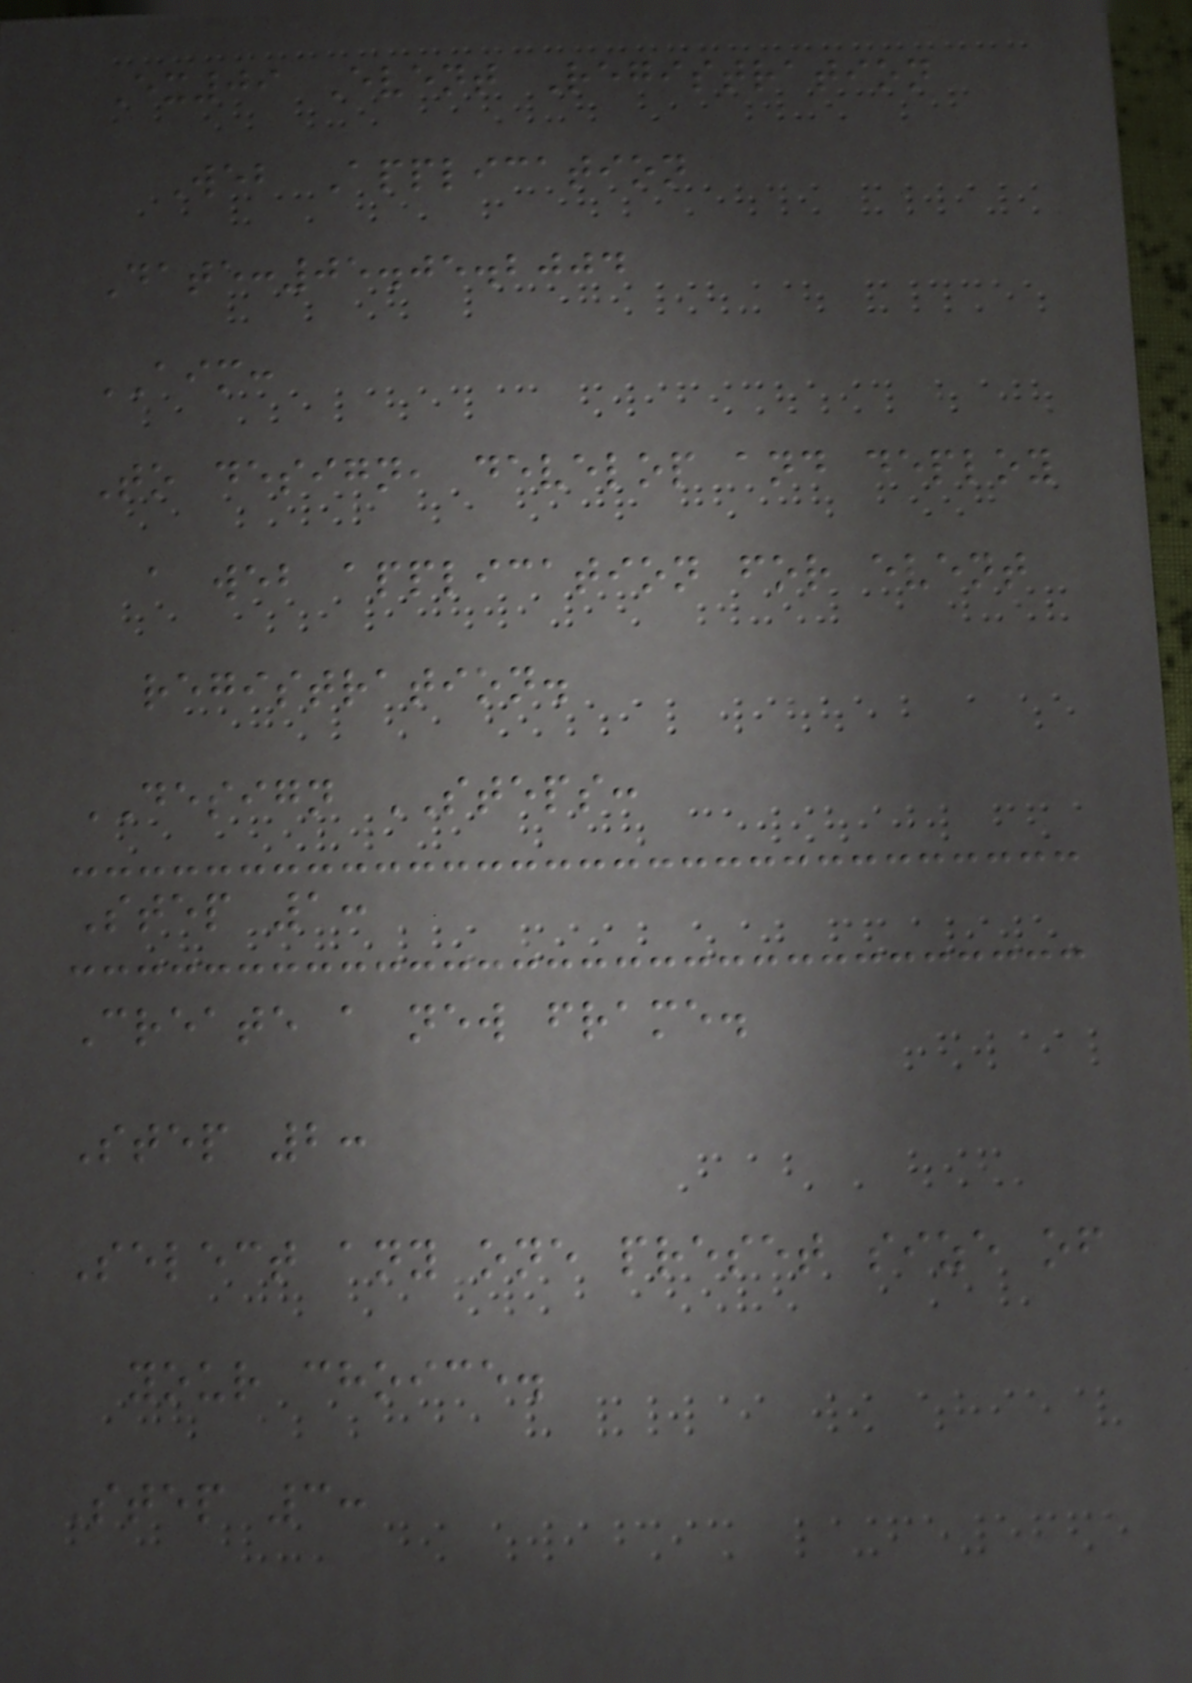Ex09 Event Registration
Web Application
Date:05.05.2004
AIM:
To design, develop and deploy
a web application for event
registration.
DESIGN STEPS:
Step 1:
Create a new frame.
Step 2:
Select any one preset size of
your choice.
Step 3:
